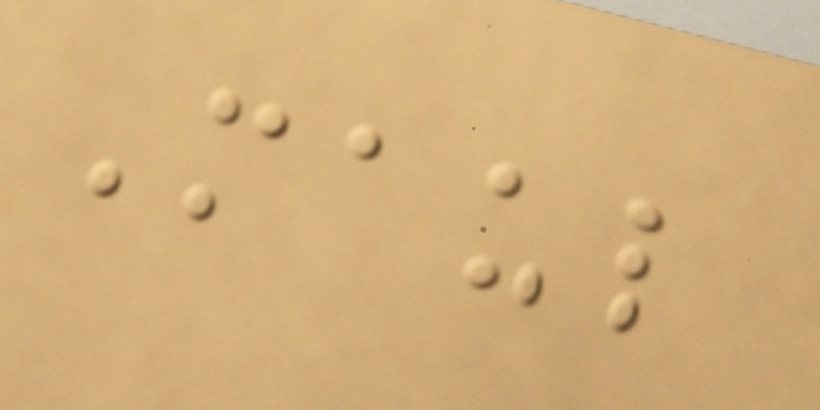Maul
